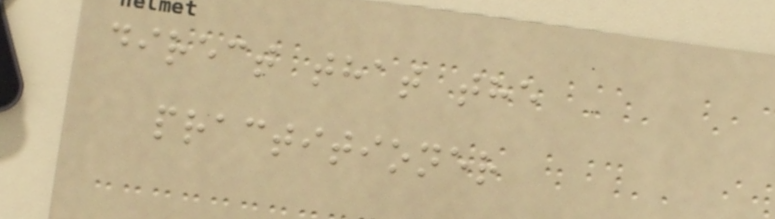direct that the
practitioner
